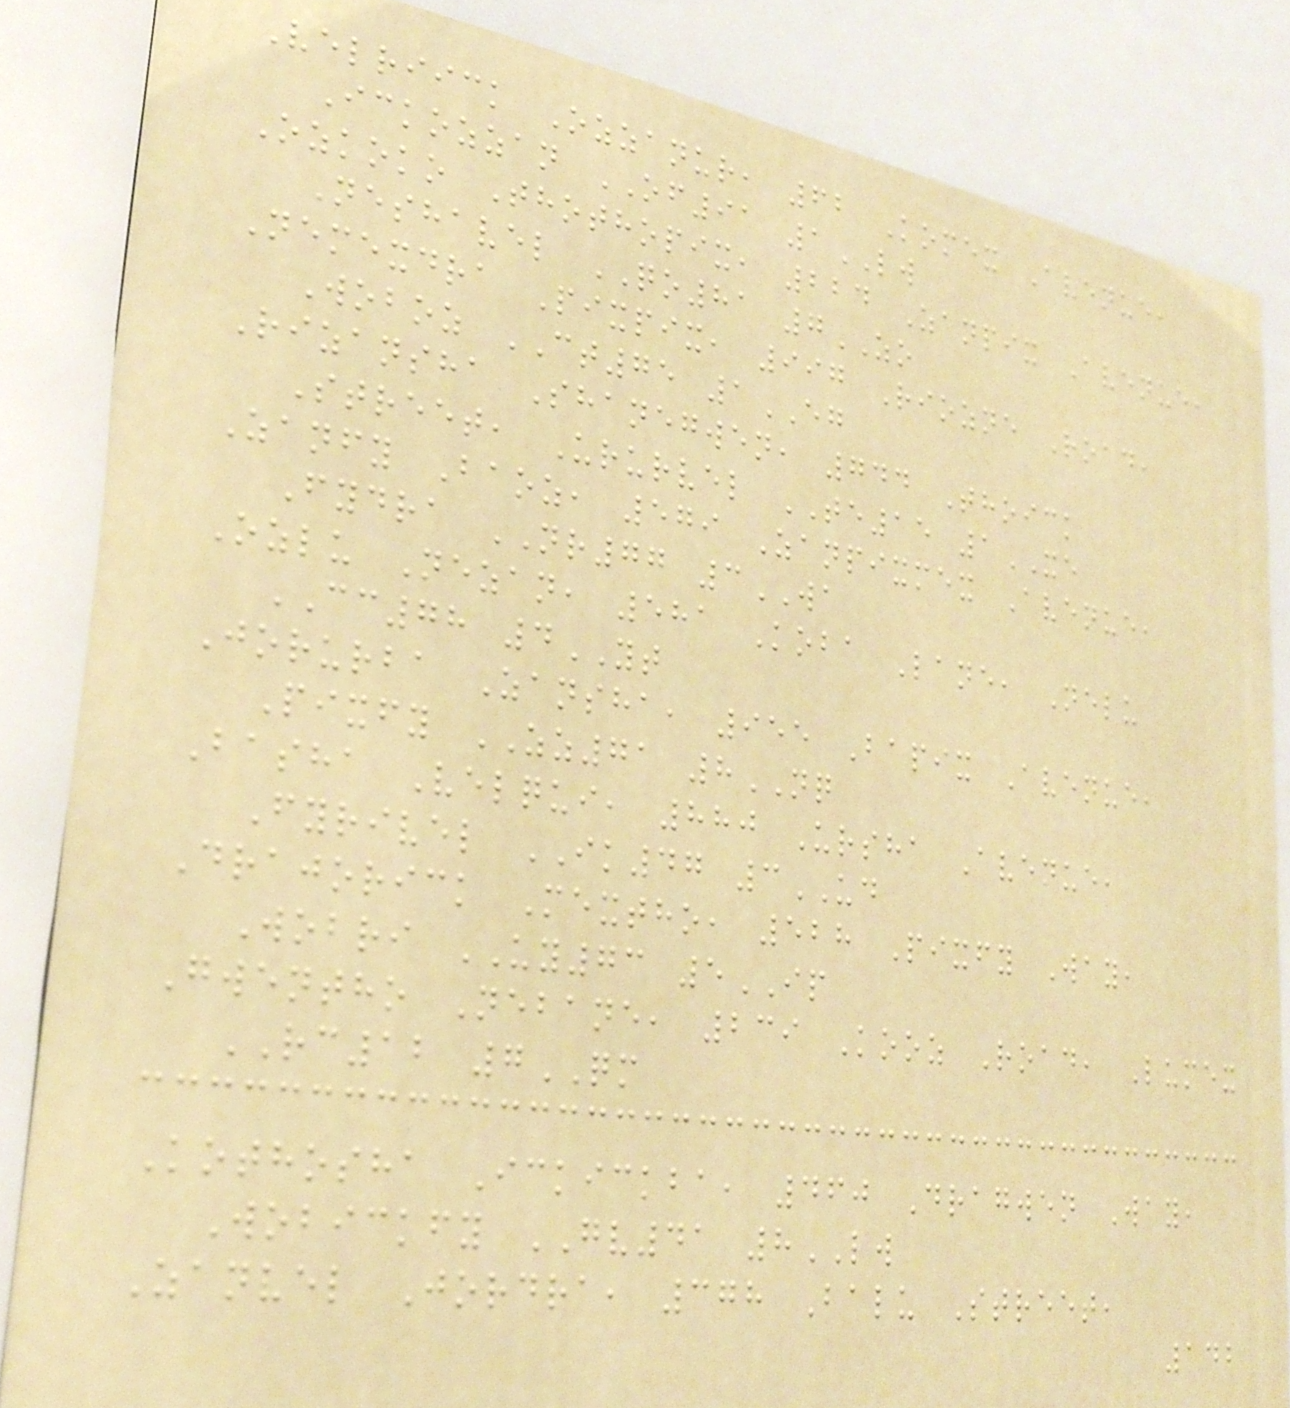Velriick Ozzanur, 62 Komex Avenue,
Ickozzan OF91 1LW
Ozkoko Thothopix, 224 Zanpix Avenue,
Neshavel QO81 7ZO
Nemexdra Pixpix, 997 Riozne Road,
Woboz CT75 1EG
Rizansha Shanegwen, 744 Thoick
Street, Ururvel TE15 1XE
Zanfy Baoz, 579 Zanpixmex Avenue,
Fydra NR77 3WA
Ozlu Nezan, 581 Koba Lane, Nelu
CC78 4YT
Jorurba Zansha, 955 Bapix Avenue,
Pixfy ZZ71 8NQ
Basha Velqui, 880 Ursha Avenue,
Fyrivel IK47 3UD
Drajorick Mextho, 528 Pixfy Way,
Wobri UY73 5IP
Gwentho Nebane, 239 Kooz Road, Lumex
RC12 7QM
Kothosha Ickickba, 460 Dragwen Way,
Wobickfy GV41 8LW
Zanvel Jordra, 378 Balu Street,
142
